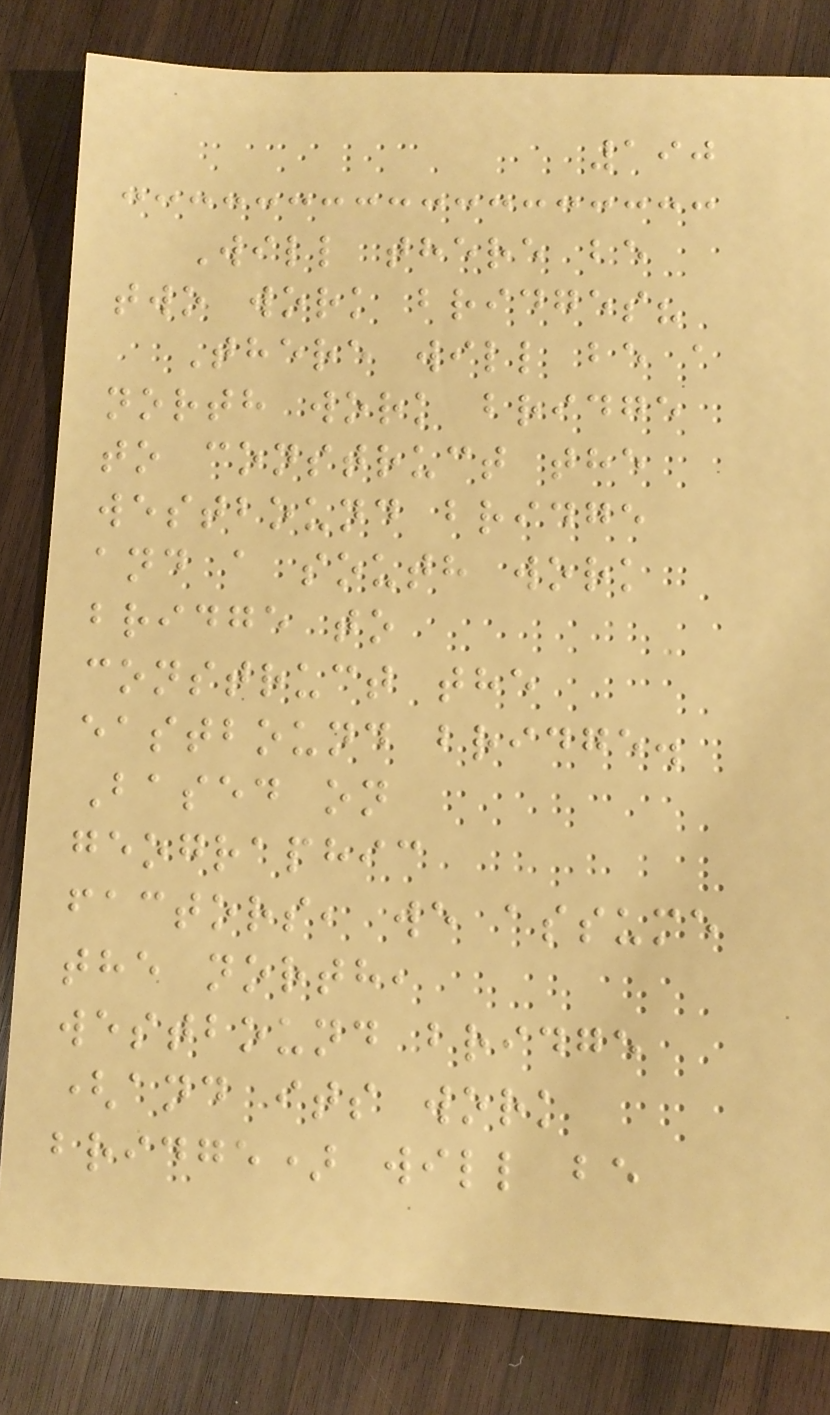190
Will there be
two work bridges?
There will be a
north work bridge
to construct the
westbound bridge
and a south work
bridge to
construct the
eastbound bridge.
Based on
geographic
factors, we assume
the north,
westbound bridge
(and its work
bridge) will be
